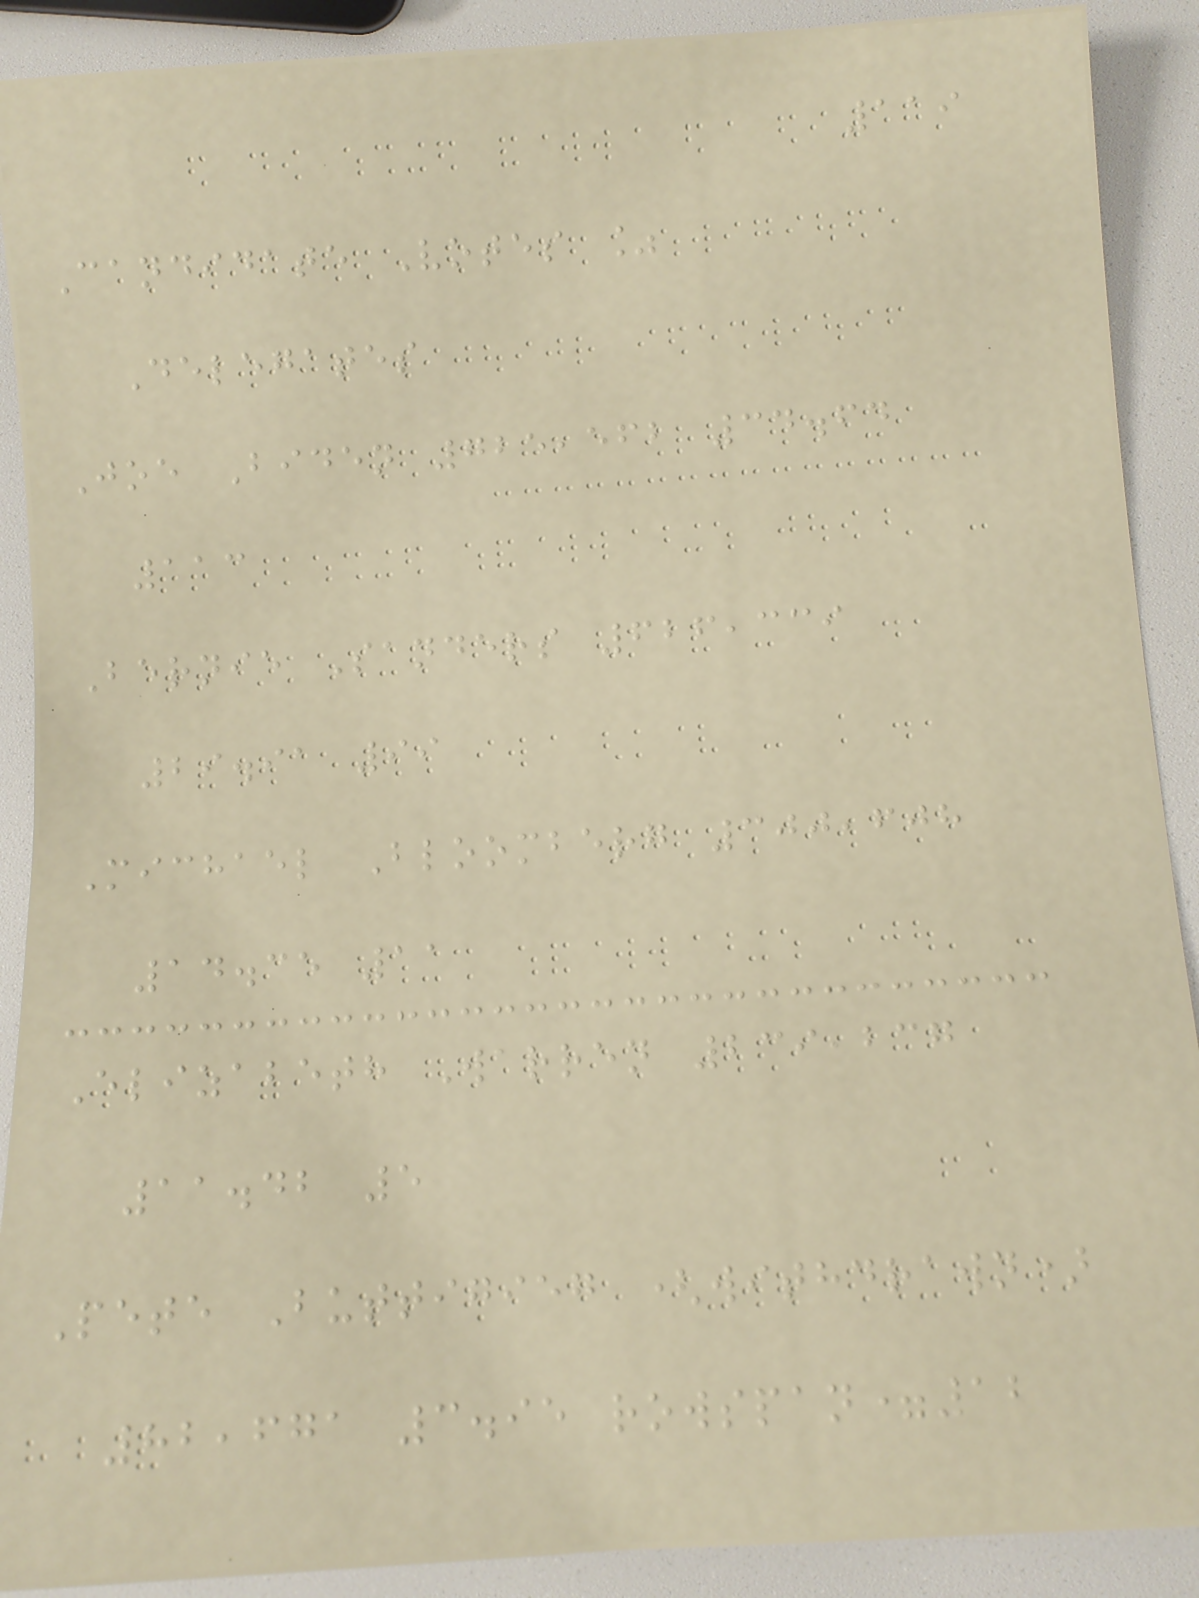119
Candidate Votes %
Delegates
Joe Biden 725,562 34.64
113
Bernie Sanders 626,339
29.91 99
Michael Bloomberg 300,608
14.35 11
Elizabeth Warren 239,237
11.42 5
Pete Buttigieg (withdrawn)
82,671 3.95 rowspan=12
